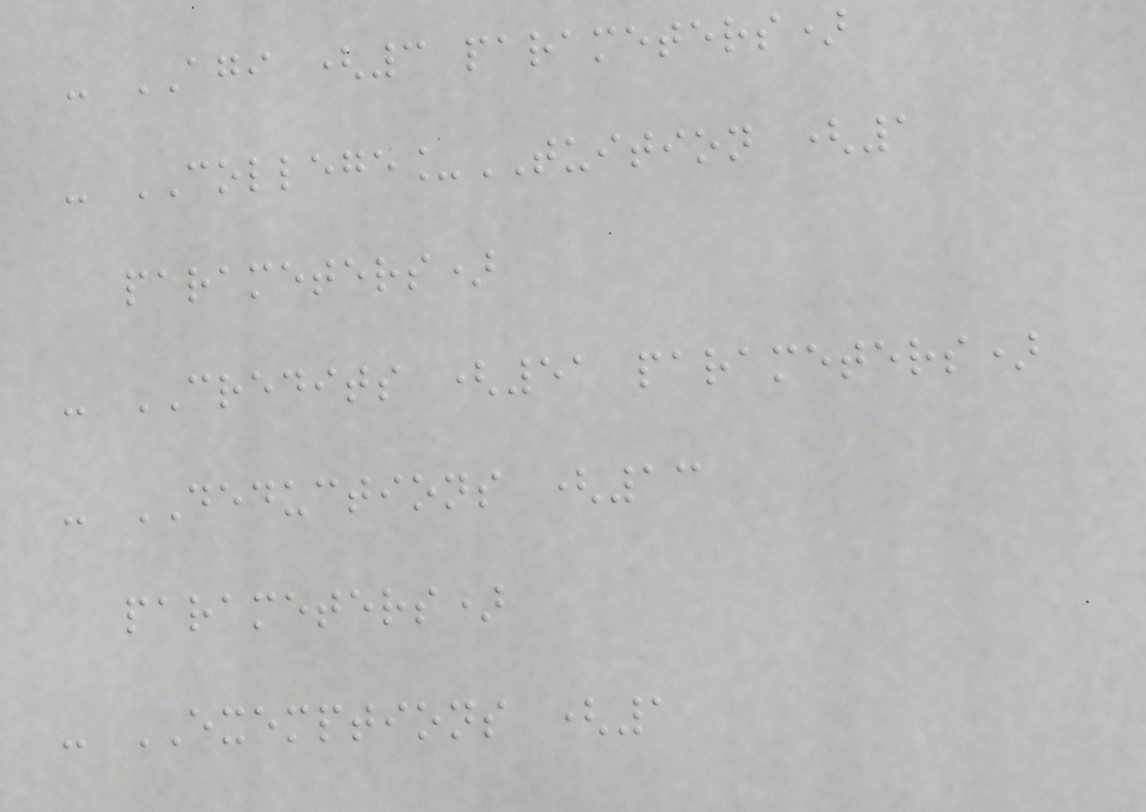- AGI (3 parameters)
- COLLEGE_TUITION (1
parameters)
- CREDITS (51 parameters)
- DEDUCTIONS (13
parameters)
- EXEMPTIONS (1
